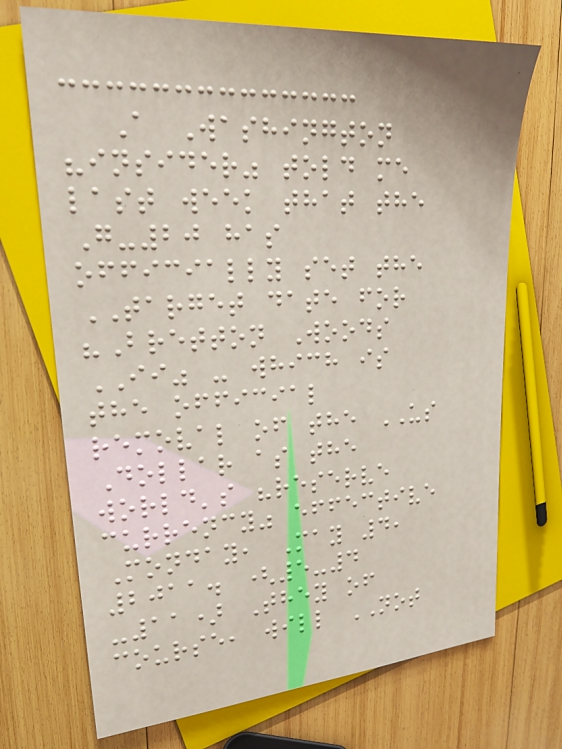A Washington
"insider" told me
last week that the
G-20 has
officially set the
TARGET date for
"Bretton Woods
II" - which is
the official
removal of the US
Dollar as the
world's "reserve
currency" effective
Monday, May 4,
2011. (5-4
-11) They of
course, will NOT
